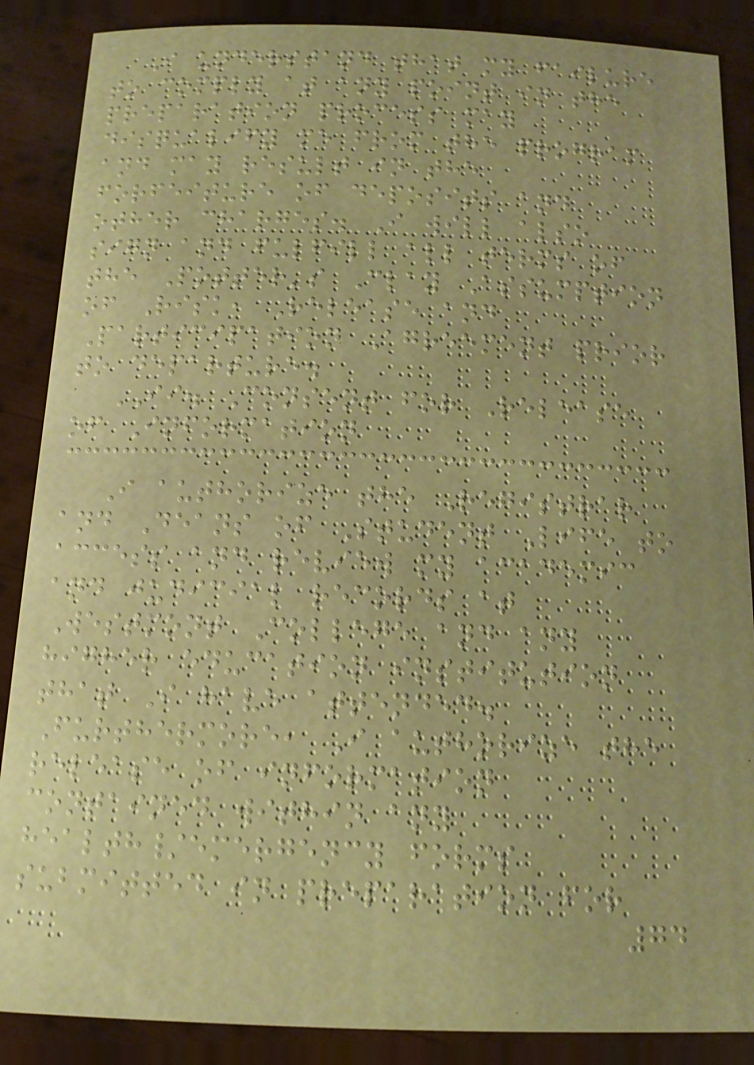I understand that my failure
to comply at any point in the
preparation process may
disqualify me from the program
and may result in the
forfeiture of deposits and
other charges. I will also
sign and fulfill all terms of
the Potter's Clay Assumption
of Risk, Release and
Participation Agreement prior
to departure.
II. Consent for Release
of Information
I authorize the Registrar
and Deans of Student Life to
access and review my academic
and judicial records at
Westmont College and any
higher education institution
that I have attended.
Furthermore, I authorize the
release of information
contained within any
health/emergency forms
submitted in preparation for
74
